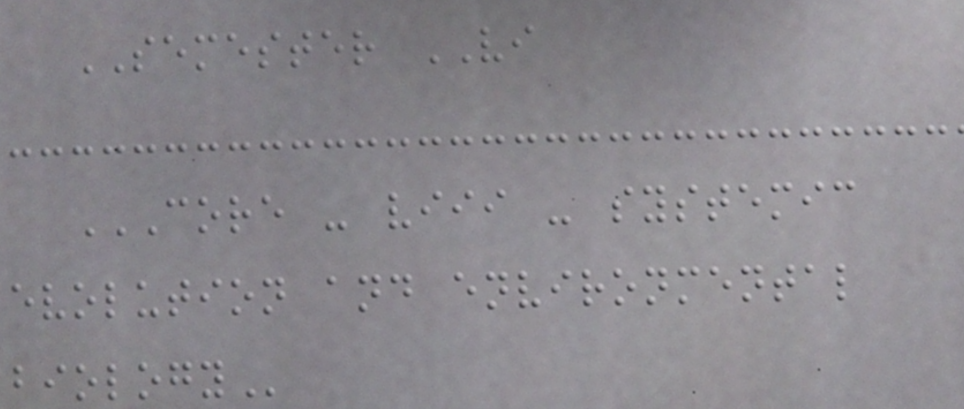SEMESTER VI
CORE - VIII - SYSTEMIC
EVOLUTION AND ENVIRONMENTAL
BIOLOGY
